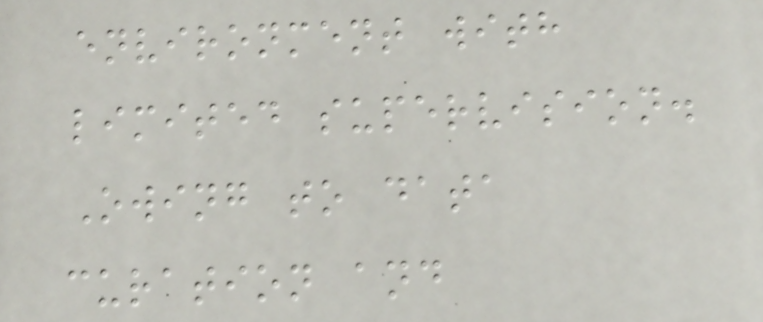environment with
limited supervision.
Owing to data
curation and
